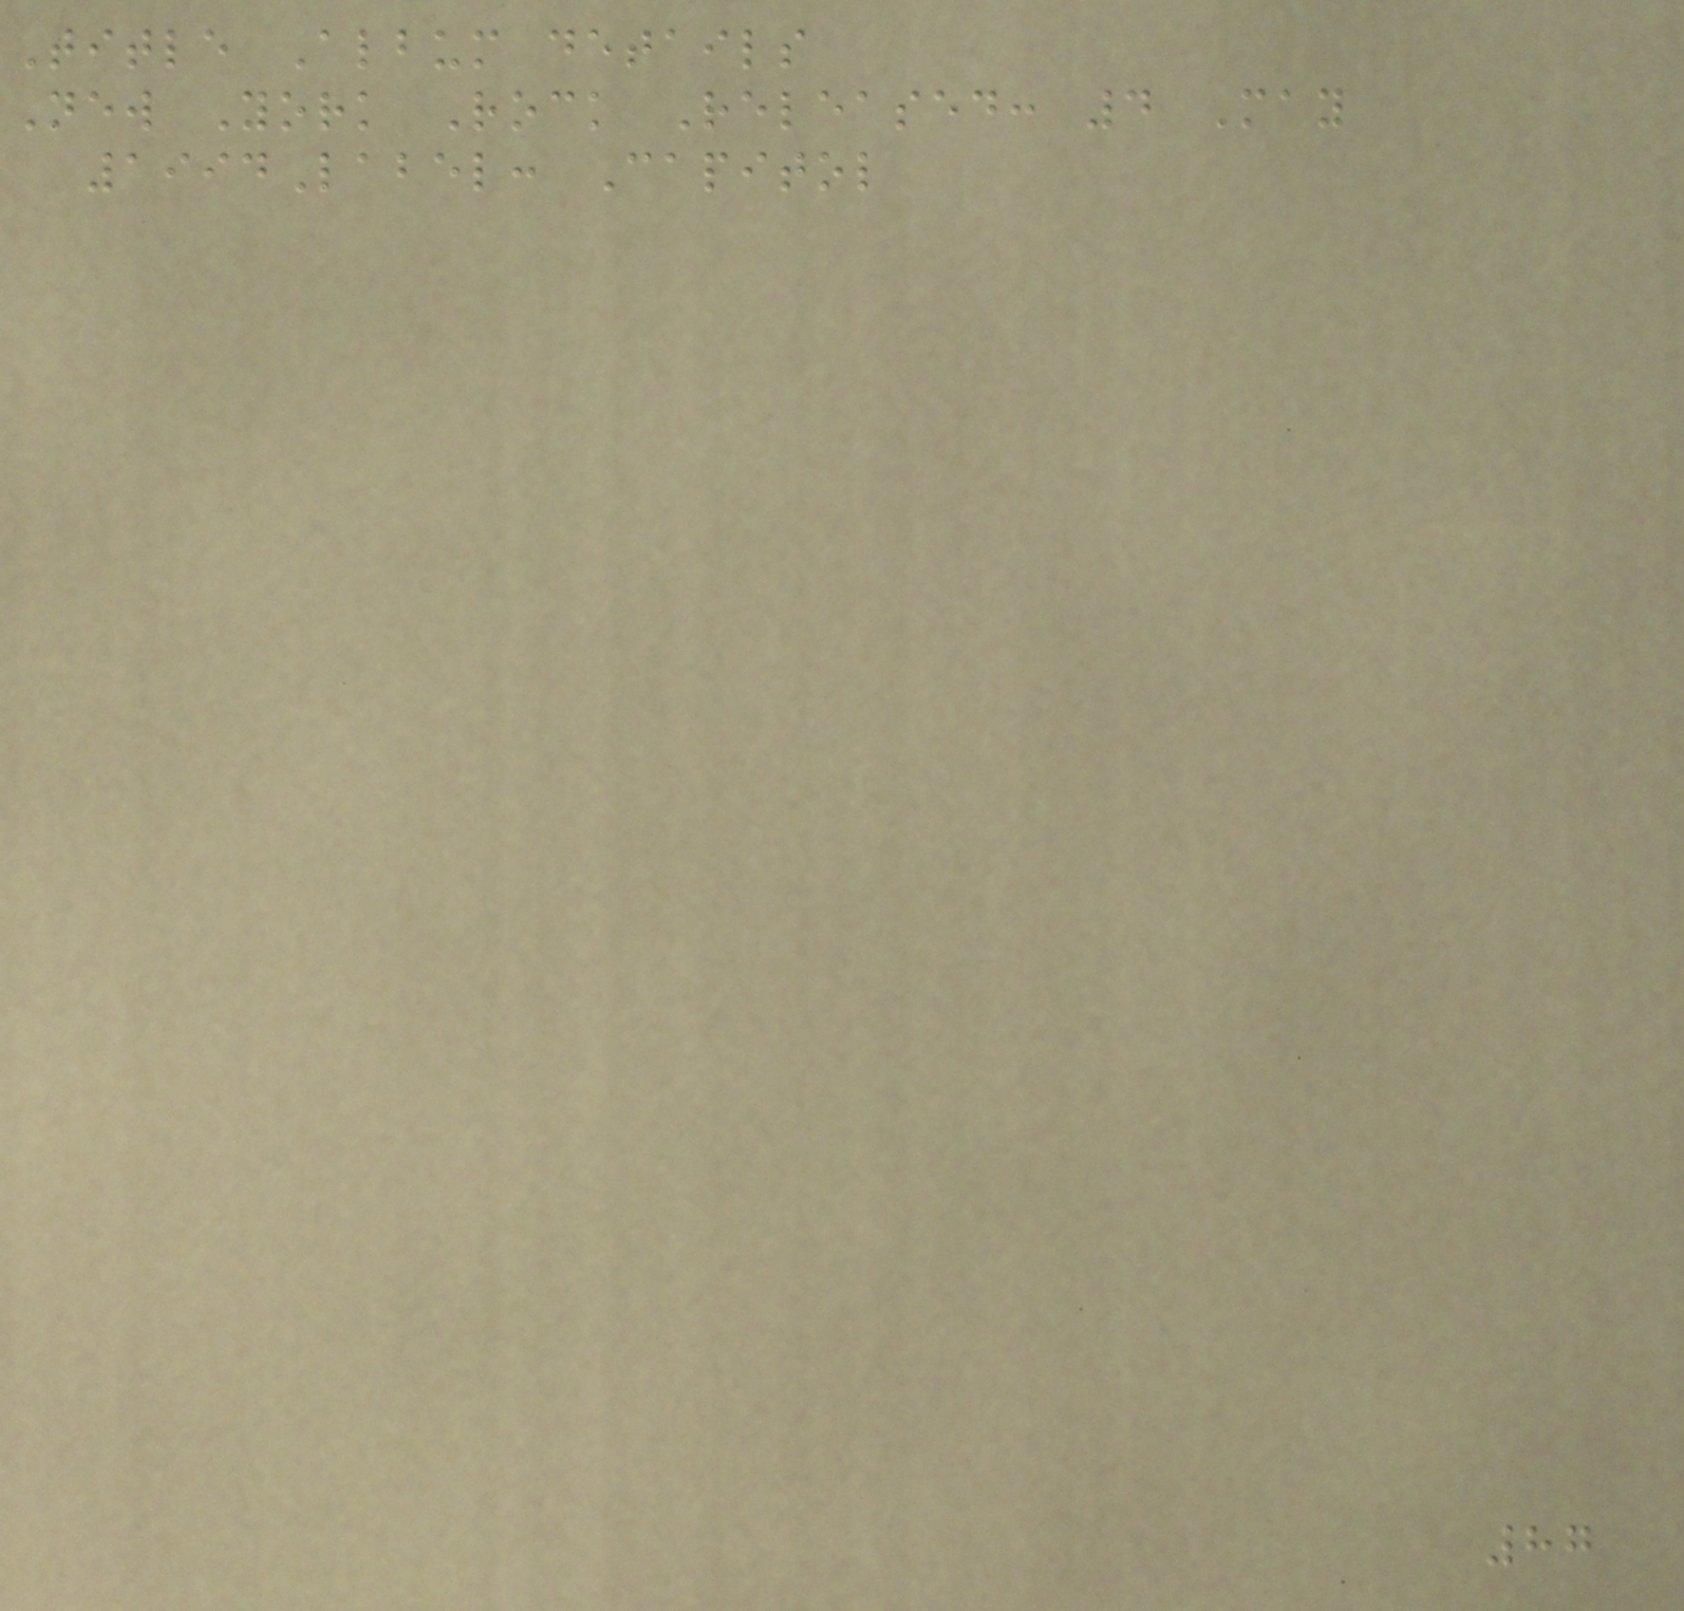Title Album details
New York Rock Released: 4 May
1994Label: Capitol
87
